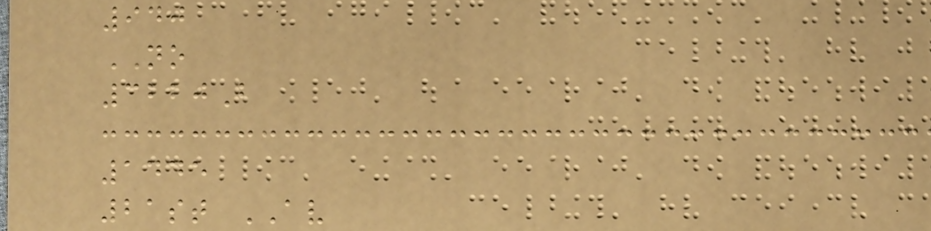940
NO
3220B
1445
21st AV
